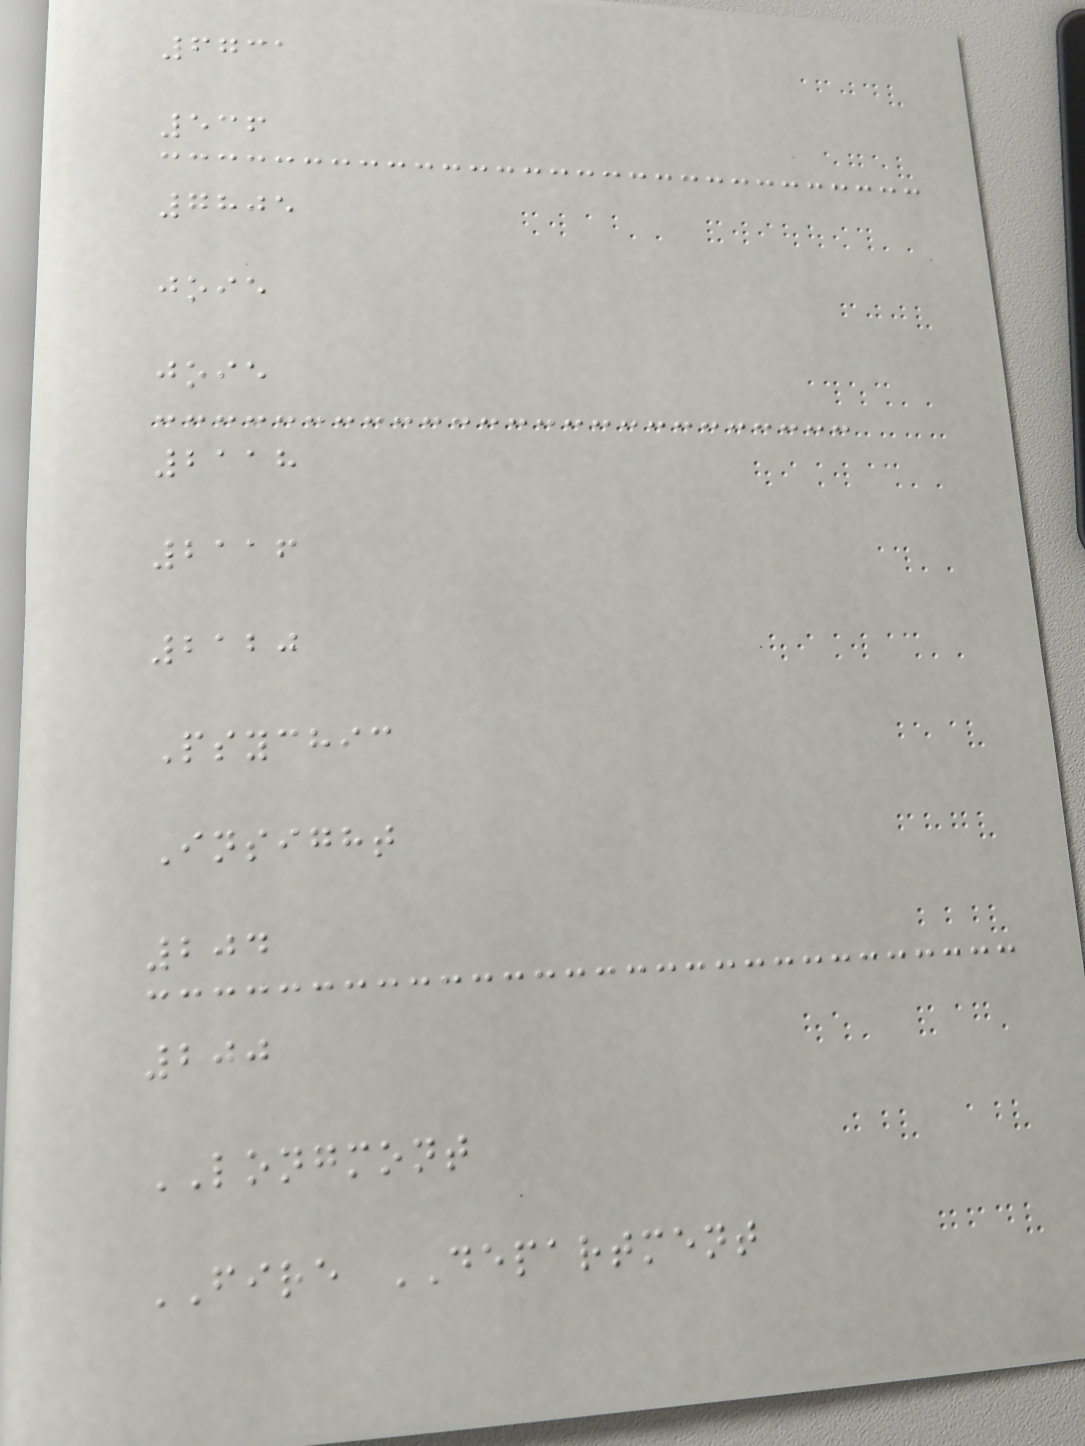6731
536
7805
joie
joie
2118
2116
2120
Psychic
Insight
204
200
LONGMONT
FIRE DEPARTMENT
